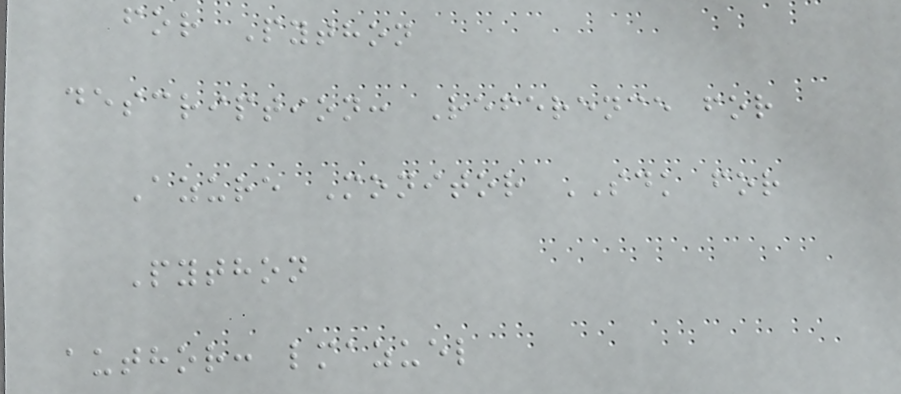for Python
description: Reference for
Azure Monitor SDK for
Python
author: lmazuel
